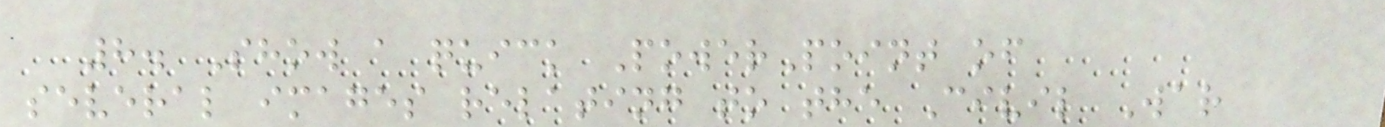8. Show a quick PowerPoint of
several images relating to the Civil War
